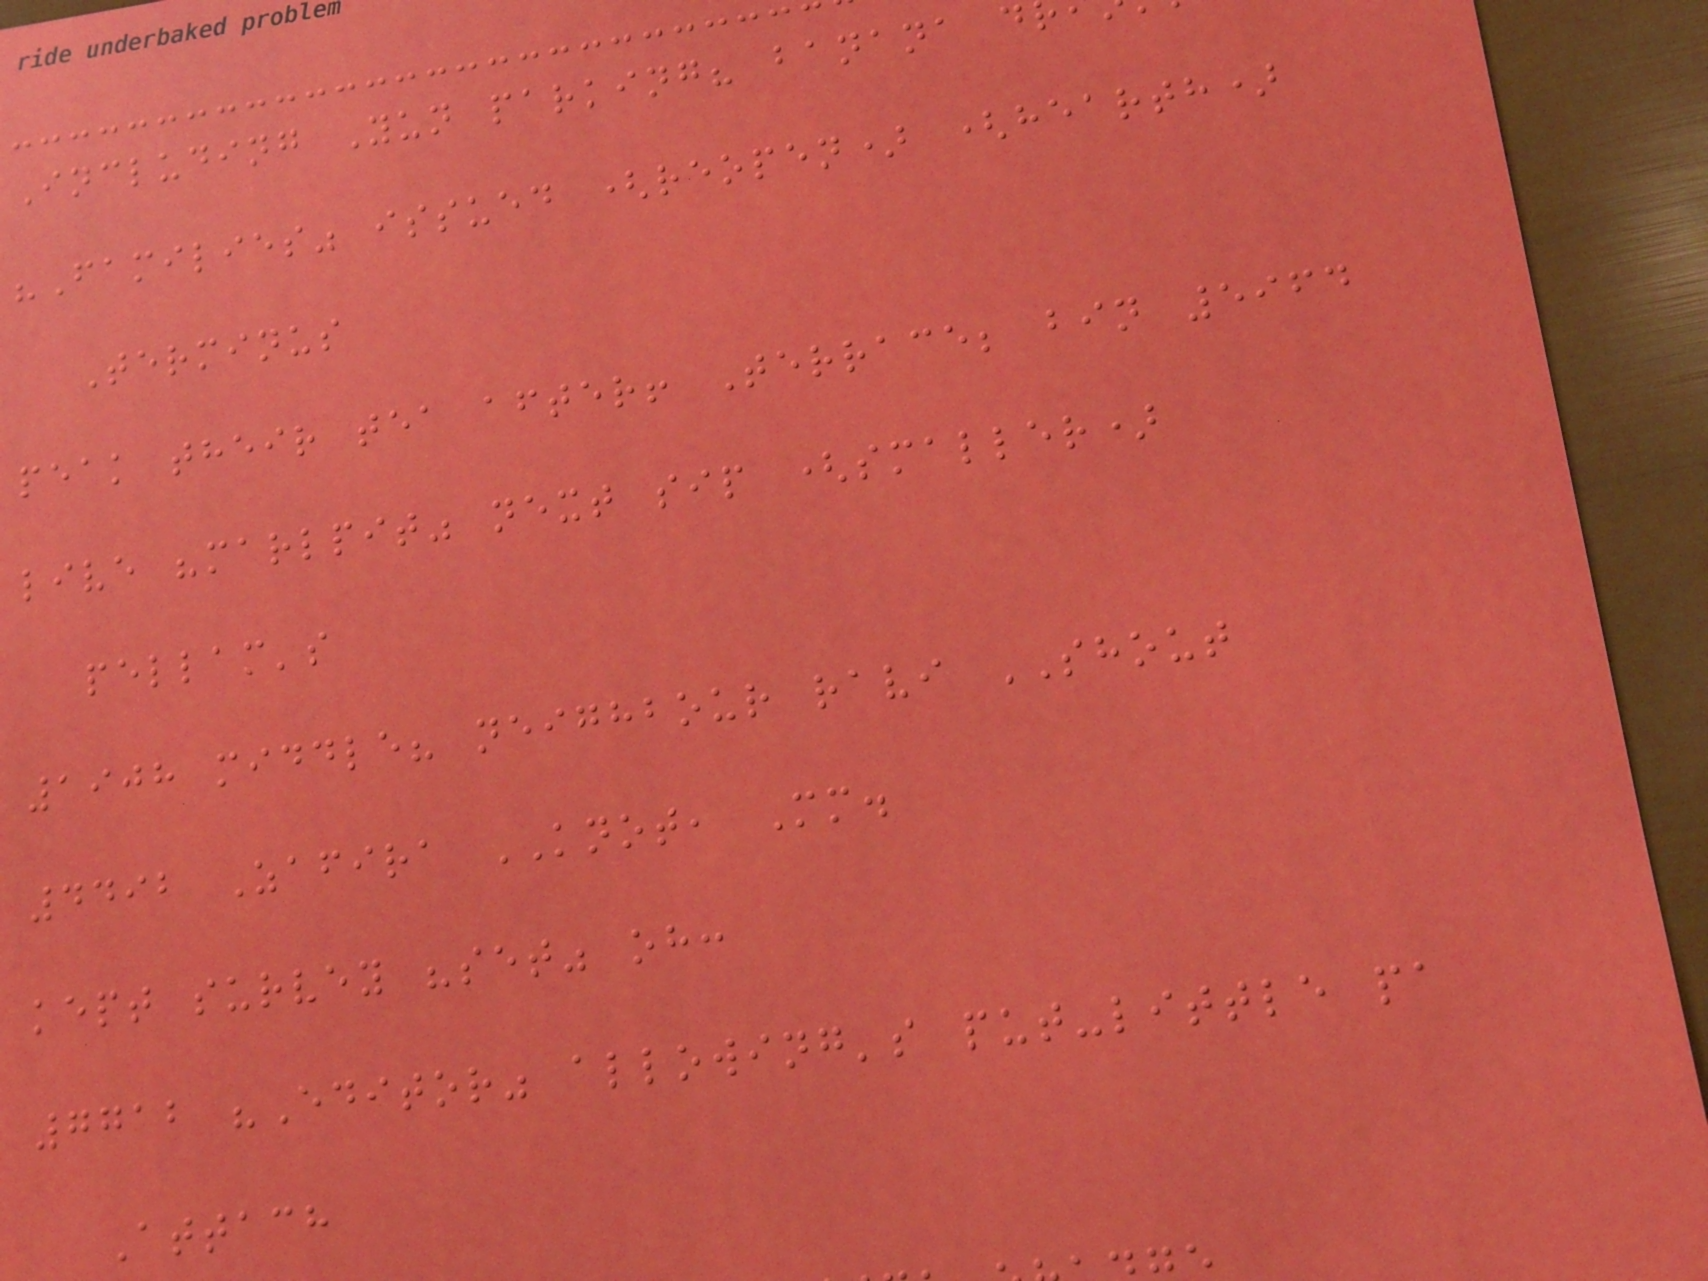Including Yun parking? banana d
"Families" issued (reopen) (hearth)
Terminus
peak their tea after! Terrace; bin 5964
live "marlpit" next sip (smaller)
pellam's
1908 middle? neighbour ravi SHOUT
4492 Zafira KNOT, Mm.
kept survey "set" oh:
7712 "Editor" allowing's put-little pa
Attach
